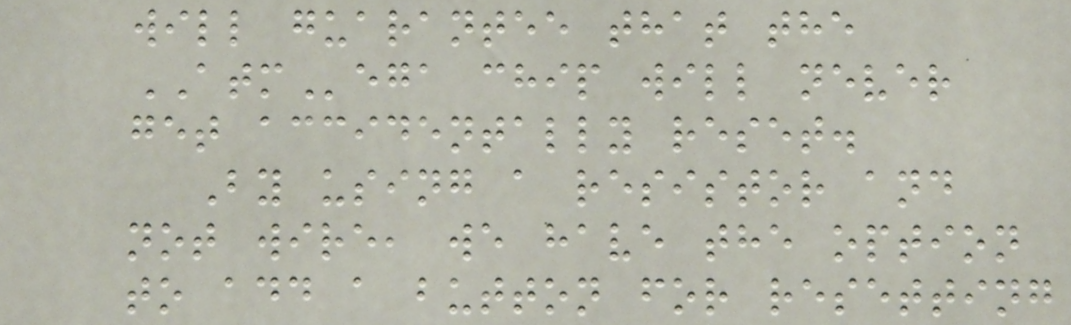will guarantee that the
ATMega chip will never
get accidentally reset.
By using a resistor and
not wire, we have the option
to add a button for resetting
